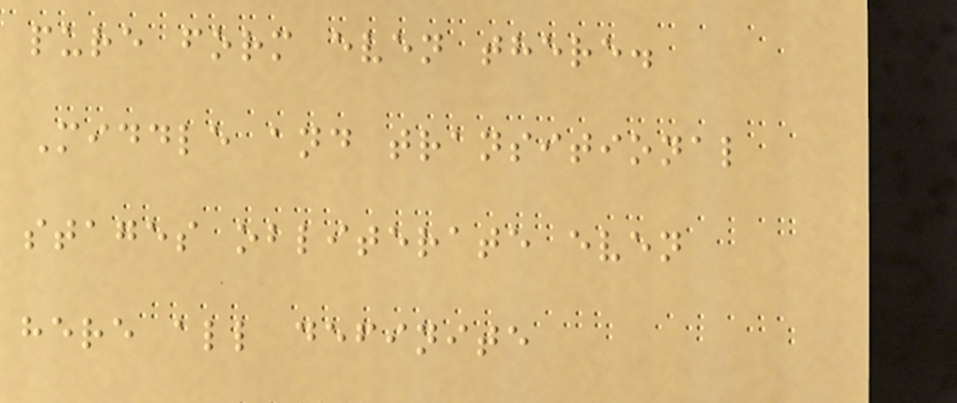pure form even there.
Middle and transitional
stages obliterate even
here all definite
